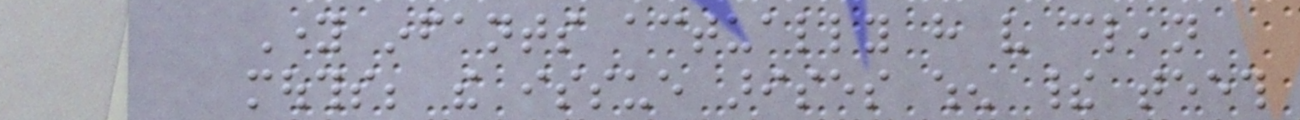Young infants actually have very clean
mouths; the issue arises when their teeth
